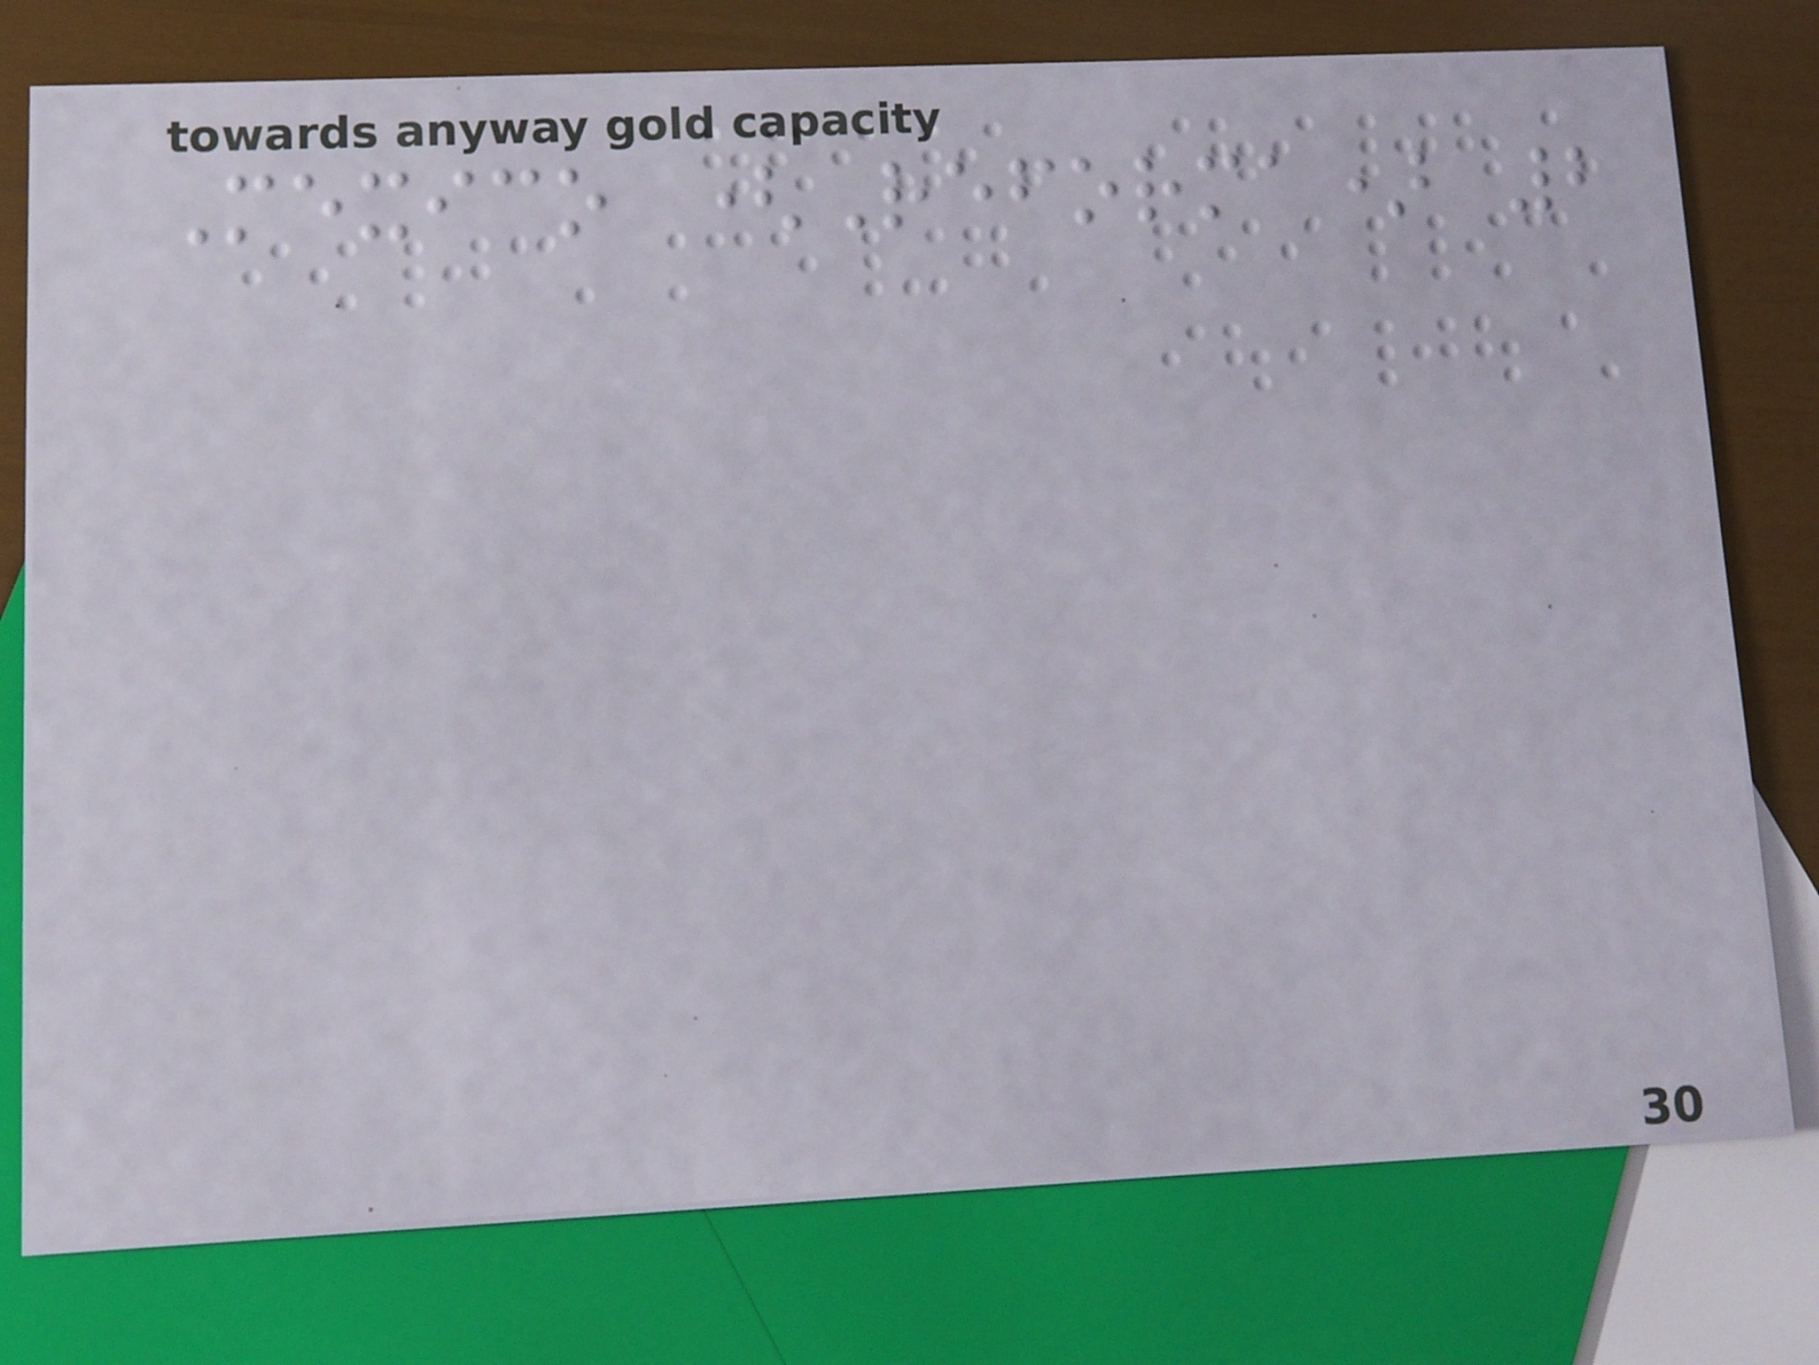Mexico (Reforma) 2
